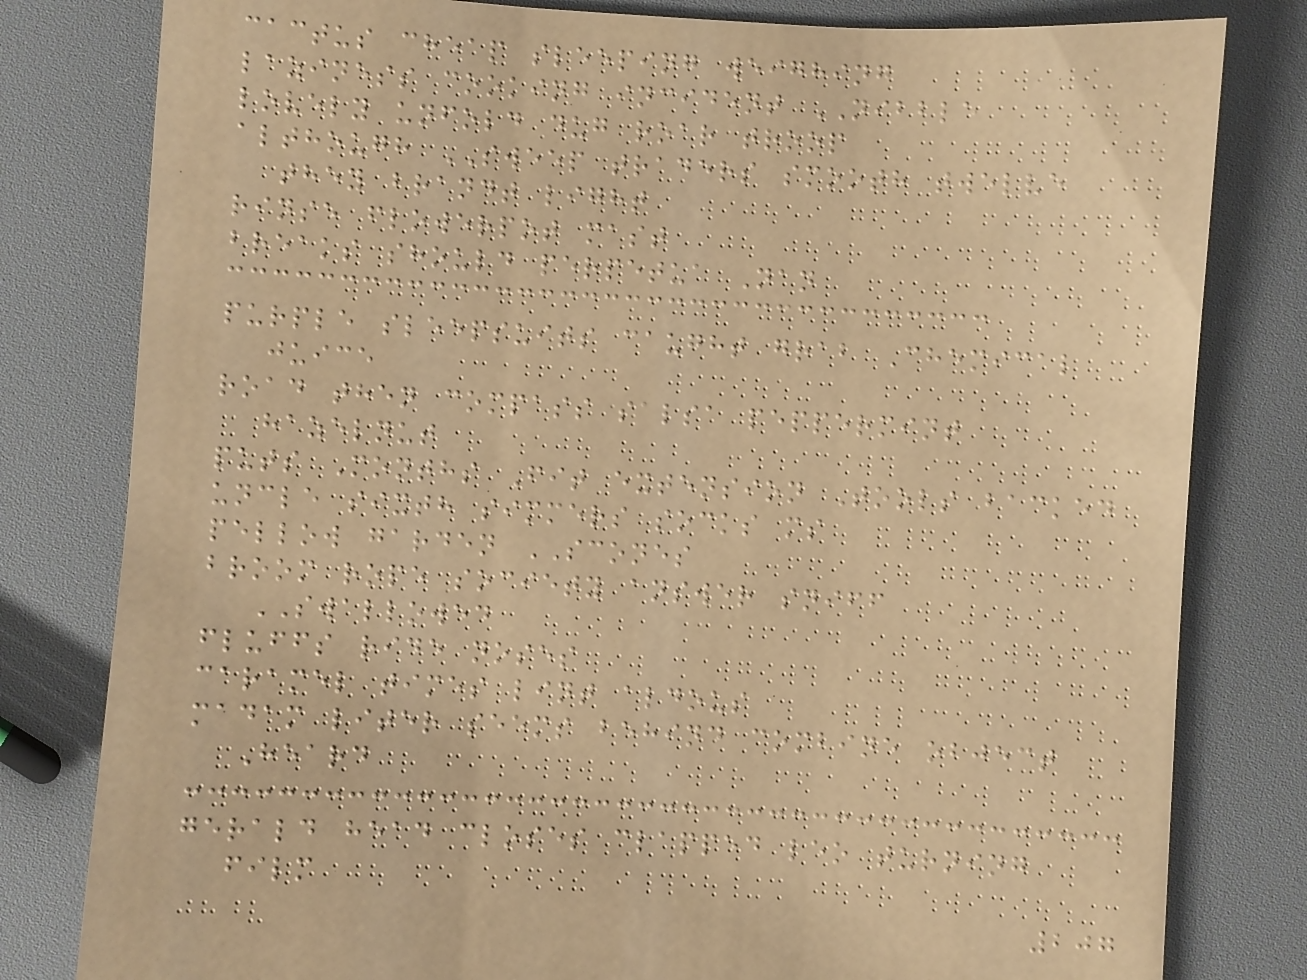cactus cheap sleeping weighing
laziness cooking incident NIBBLE
lovely unfold dug roar troop
although SWEEP traders smooth twelve
they brandt light
rinse flowerpot mast
breaks should perpetua Nan
purple sleepsuits caught grab Chemical
juice
road then compass salsa peppermint
hazelnut
puts Months Fit extension Tools backed
uncle sixth simmers socks ms
pellow garden SCONES
broom rope society answer sniff
SWALLOWED
fluffs ride noses
caramel times lint aldous
madam liter seems behind combine object
Heard
gerald head closes clapped leo turning
film
207
